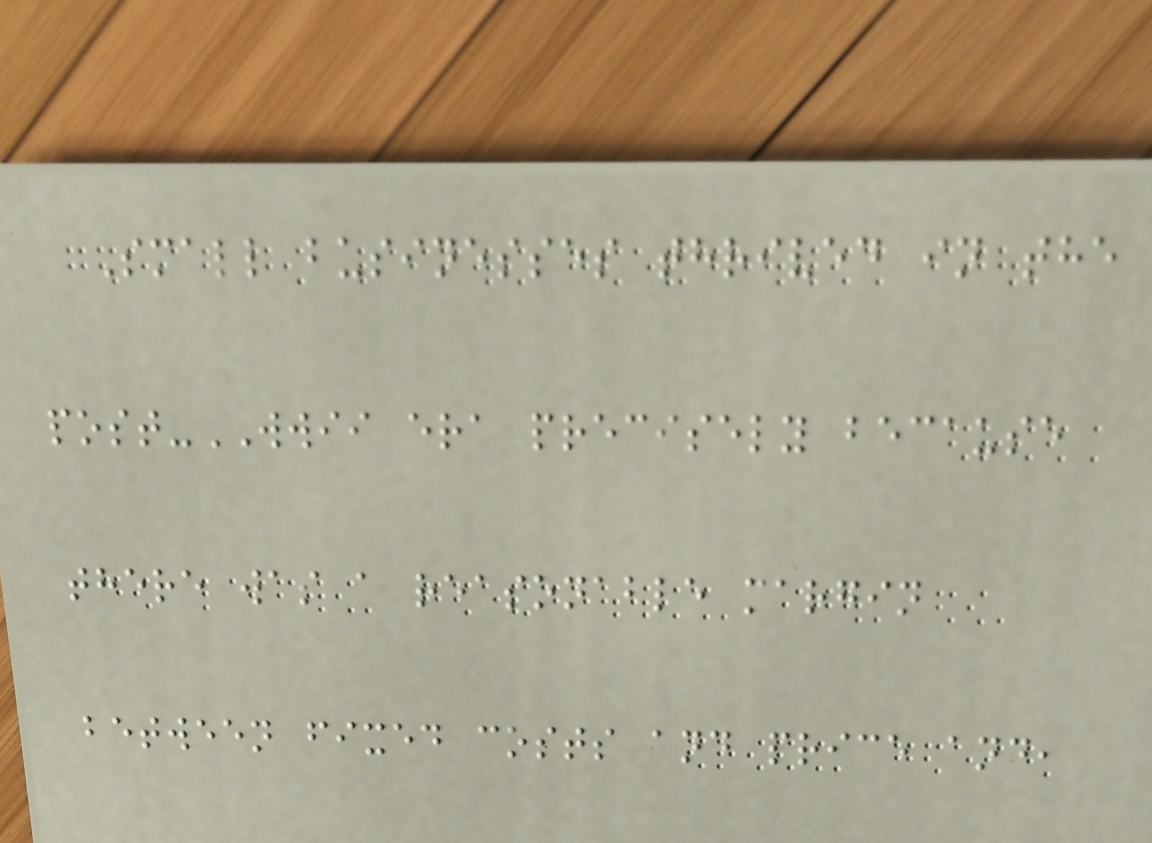Small businesses thrived in the
post-WWII era precisely because
there was a reasonable margin
between fixed costs and price and,
